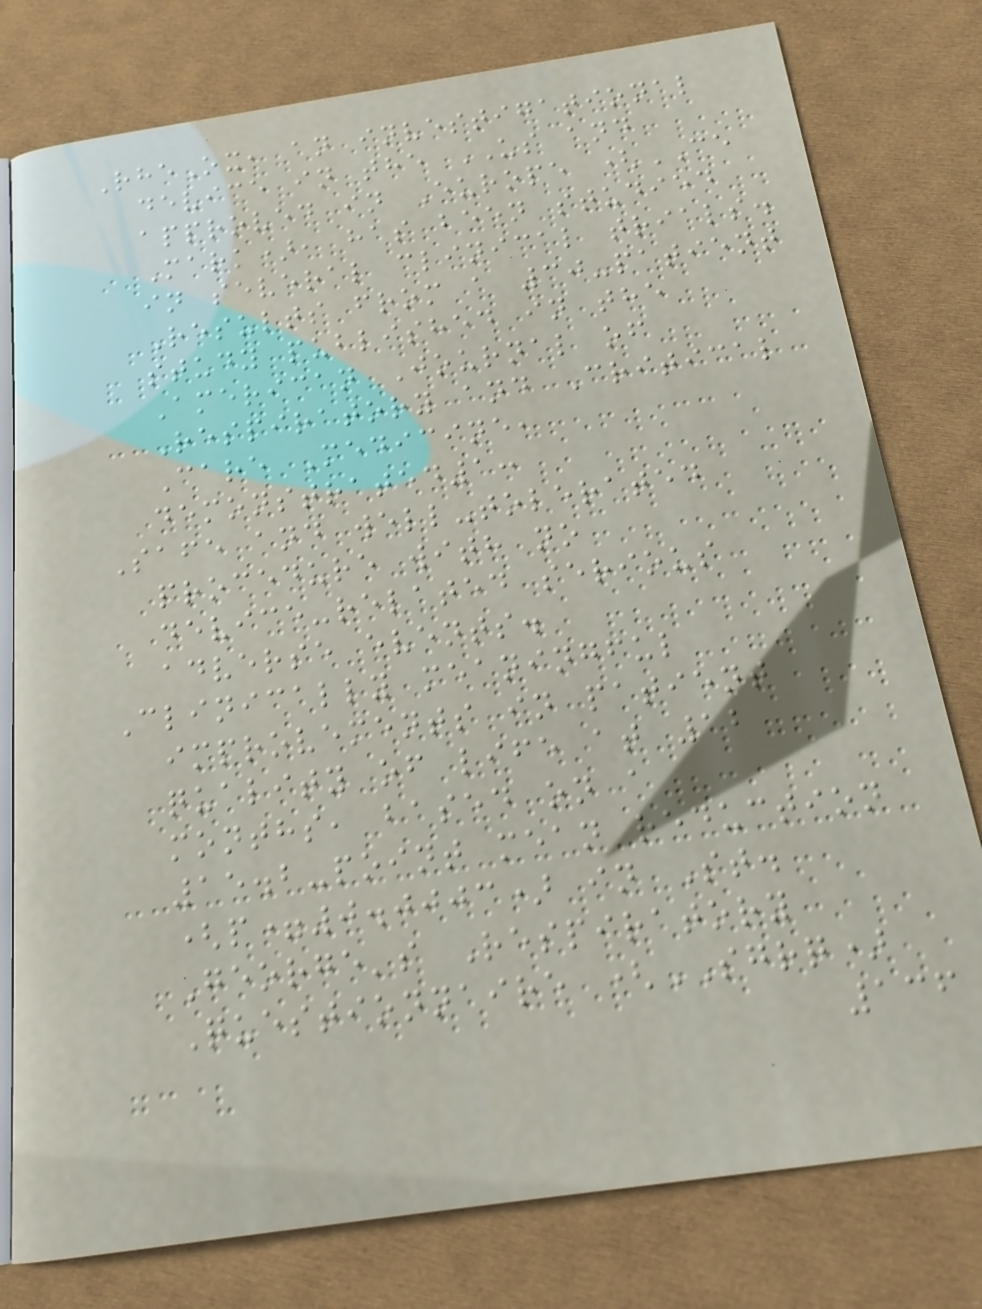RheOx, an investigational
device in the US and
approved in Europe (CE
Mark), has been studied
in several clinical trials.
Results from a 30-patient
study published in the
American Journal of
Respiratory and Critical
Care Medicine,
demonstrated1:
Safe and well-tolerated
procedure with no
device-related serious
adverse events.
Clinically meaningful
improvements in patient
quality of life at 12
months, based on a
15.2-point mean reduction
(p=0.0003) in St.
George's Respiratory
Questionnaire (SGRQ)
136
